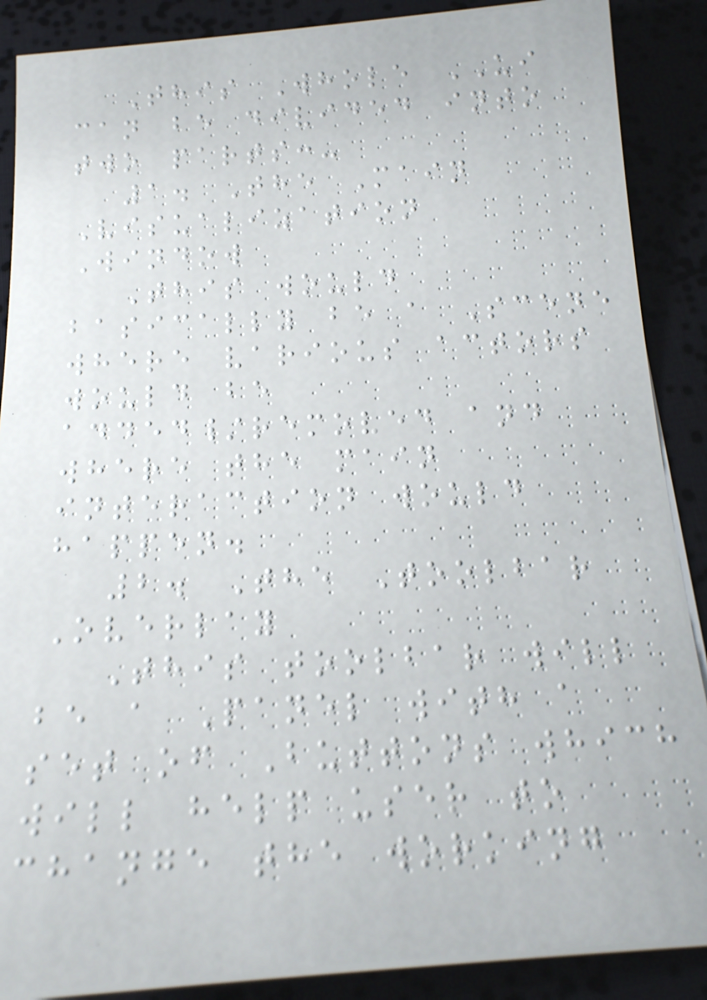This Whole UI
can be divided into
two parts:-
1. The Main
Visualization
Window
This would
basically be a Scene
where various actors
would be
added/removed and
where the main
interaction would
happen.
2. The Toolbar
Overlay
This toolbar will
be a Panel with a
set of Buttons which
will help user to
change the working
